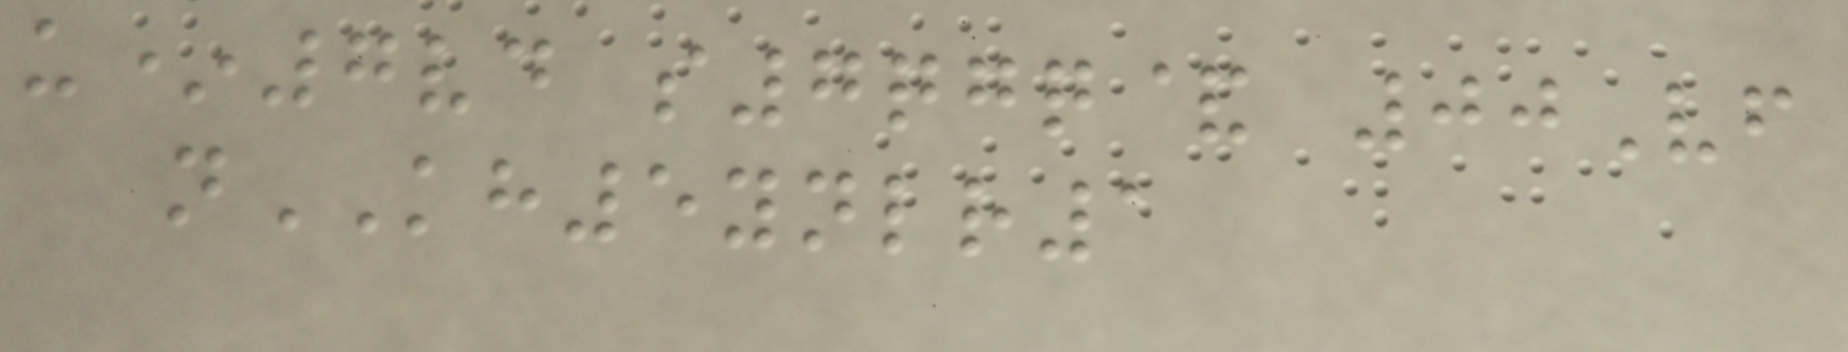u*7vd s7qgq& 00Vf
nKH5ynlr1
